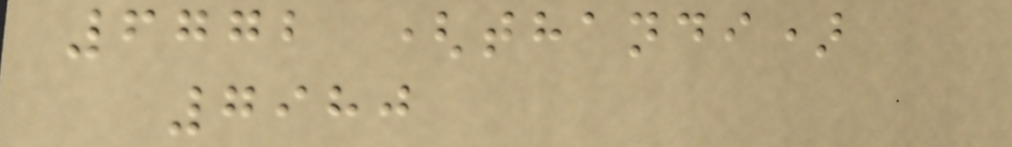6772 (thandi)
7980
